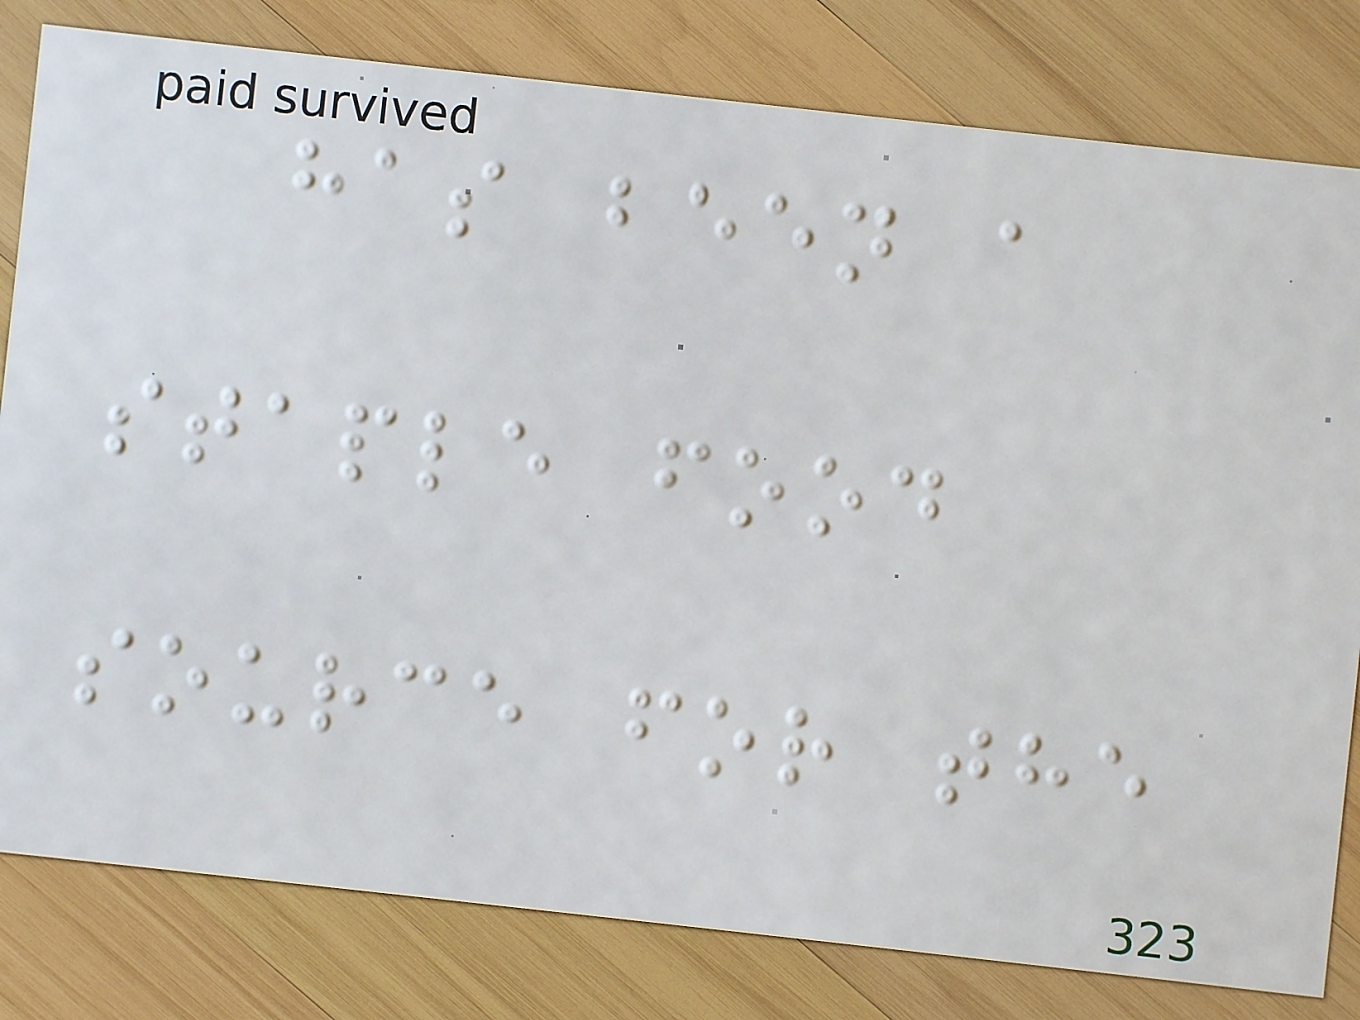has been a
staple food
source for the
